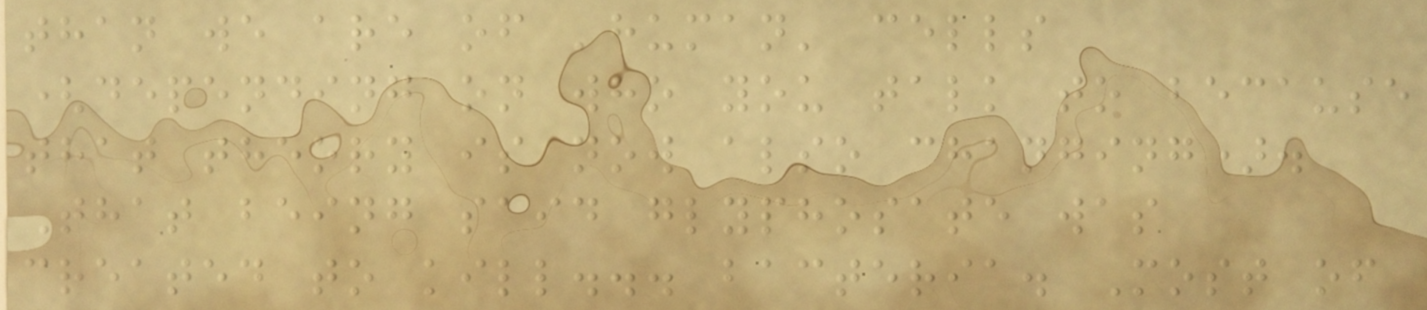than we are of 'human' cells
(depending on who you talk to because
that theory is now also changing).
That being said glyphosate was
created to kill... bacteria. Most of
